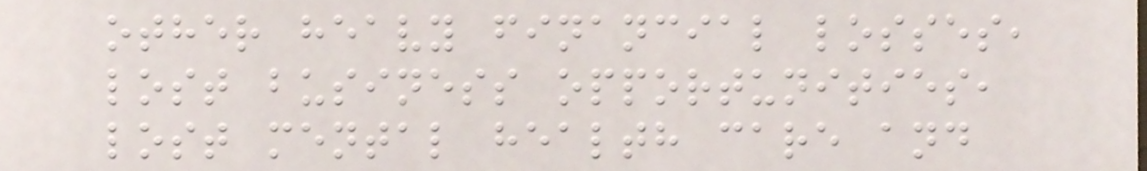other heavy financial losses,
lost business opportunities,
lost mental health care and
